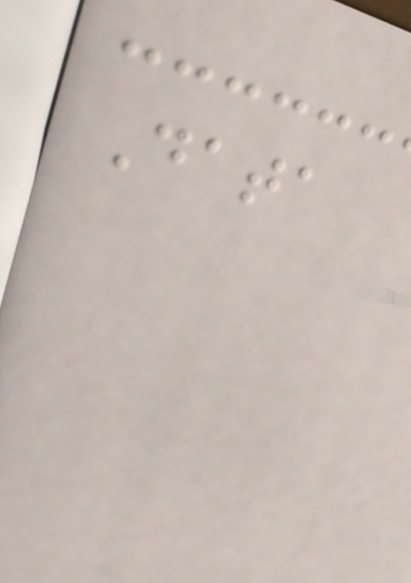Data
